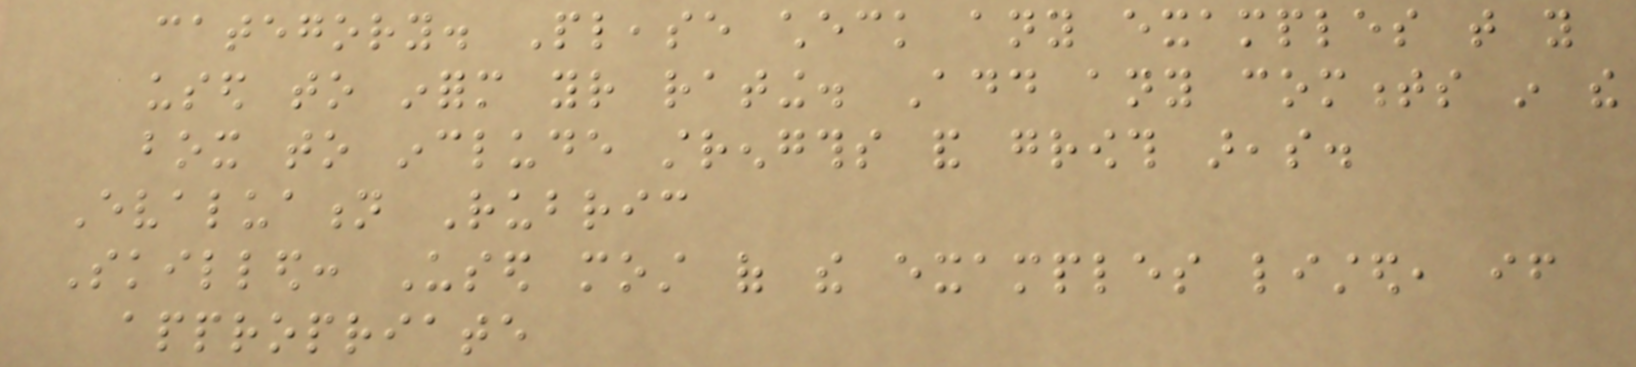category. Please check any examples that you
used to inform your rating. Add any comments in the
box to include strengths and growth areas.
Evaluation Rubric
Skilled: Used most of the examples listed, if
appropriate
